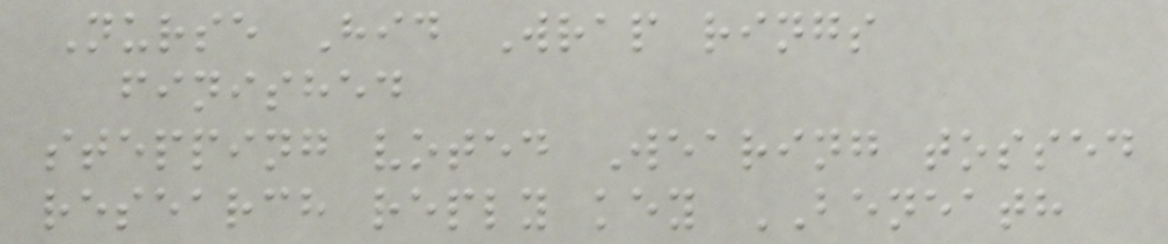Nurse Hid Wrap rings
finished
stepping voted Wearing tossed
research reply key BENEATH
